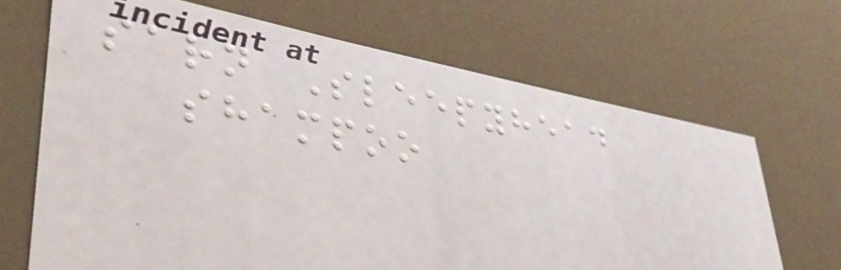sarn Sleepyhead
shampoo
